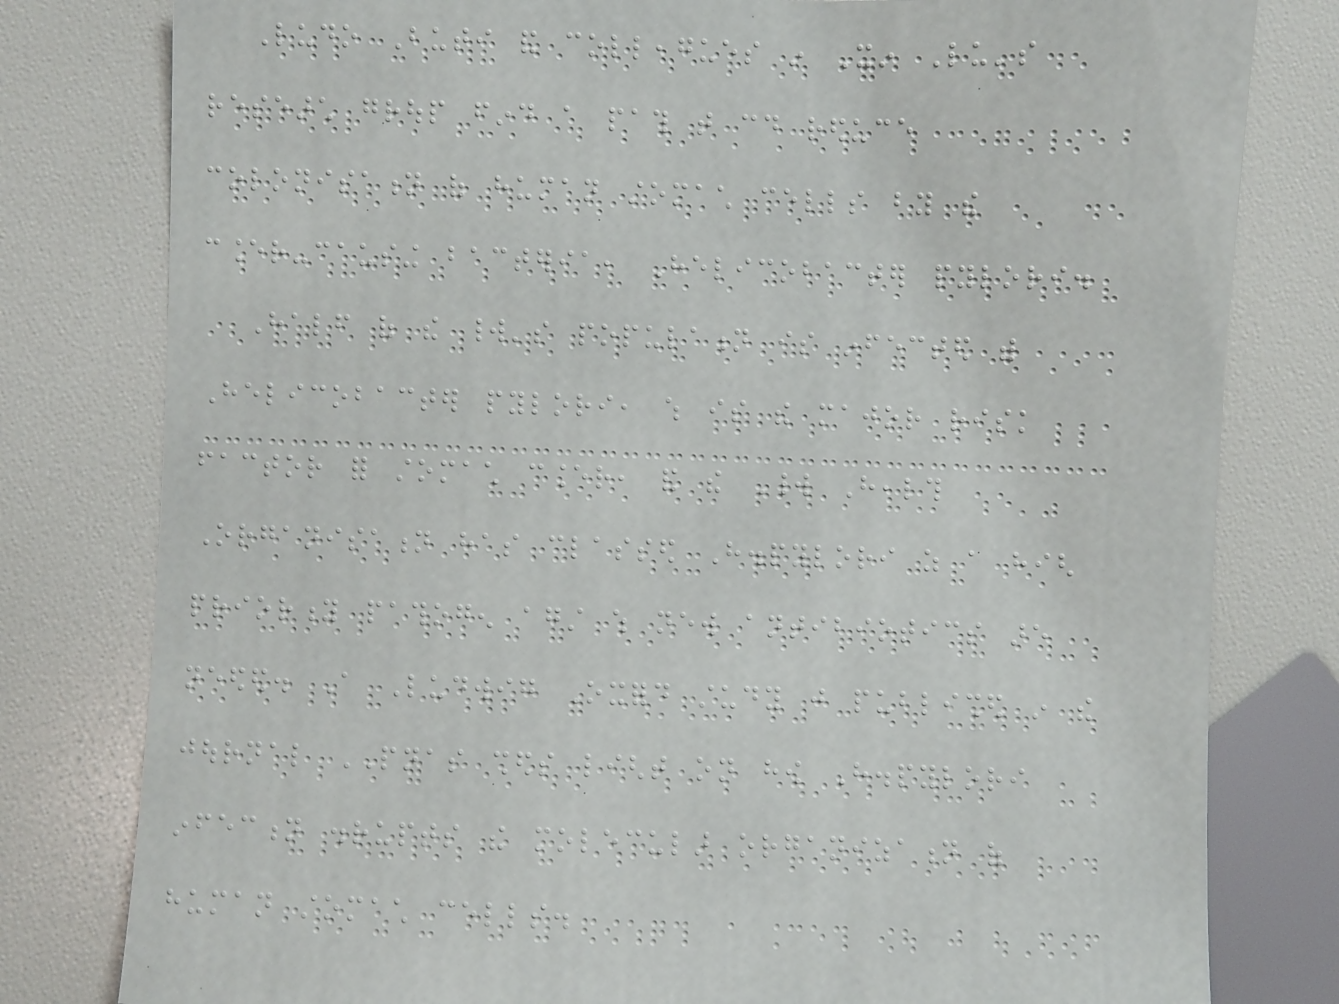Ludo Buti and colleagues in Xin Lu's
research group find a path that could reduce
colonisation of human stomach cells by the
cancer-causing bacteria, Helicobacter pylori.
Half of the world's population is infected with
Helicobacter pylori, which is the major risk
factor for stomach cancer, and the World Health
Organisation has classed H.pylori as a high
priority pathogen against which new antibiotics are
needed. A Ludwig Oxford study just published in the
journal PNAS sheds light on how H.pylori
infection disrupts the molecular organization of
human stomach cells.
